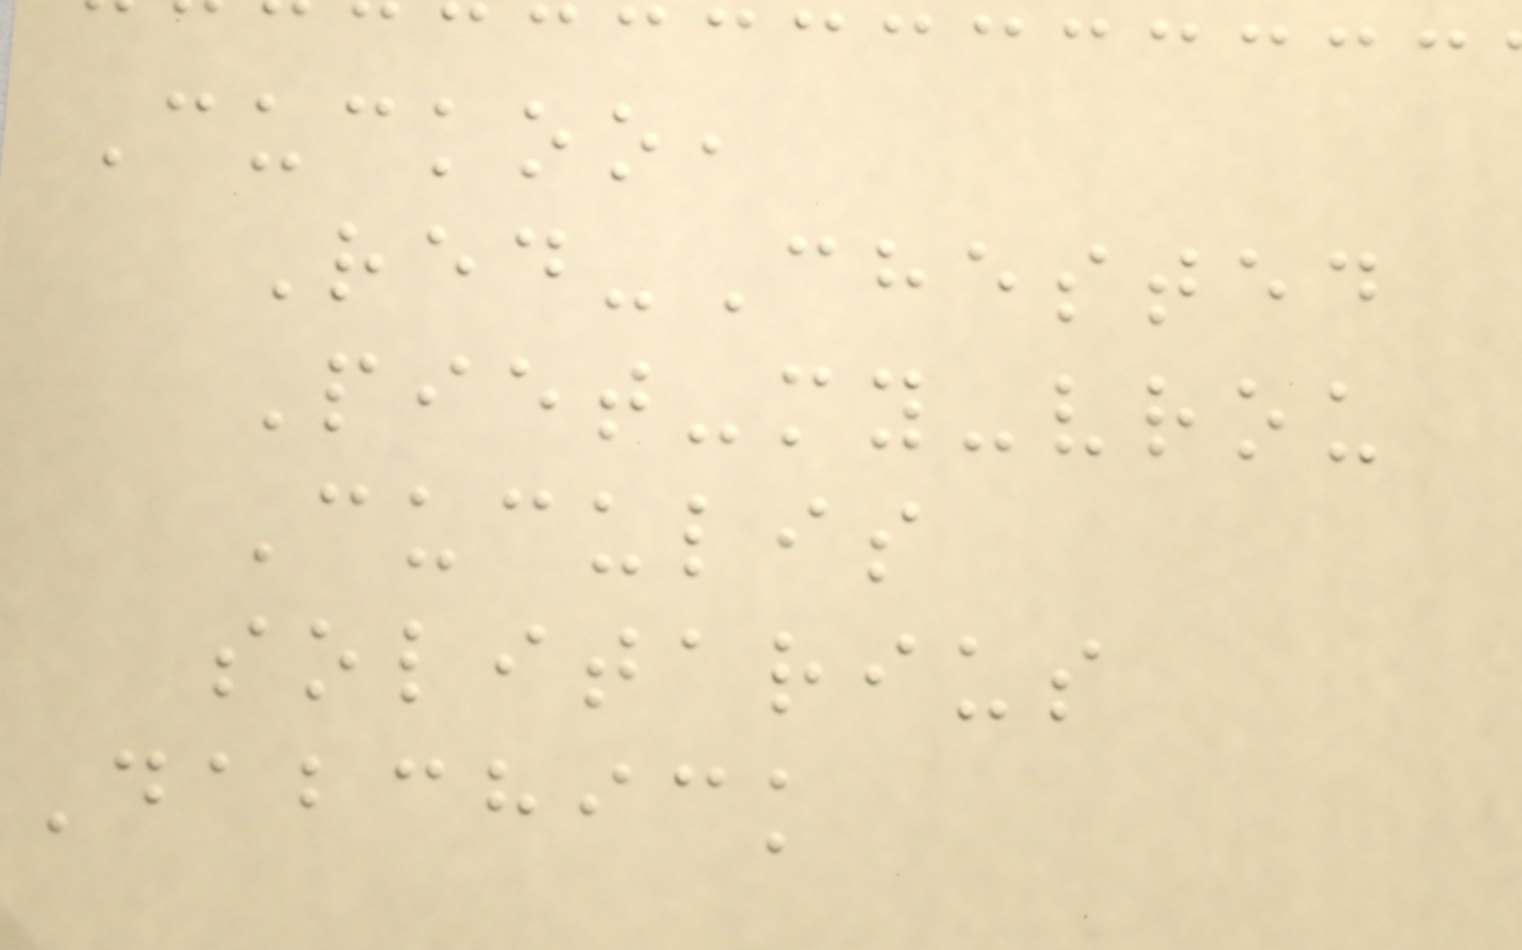Cuckoo,
Red-Chested
Piet-my-vrou
Cuculis
solitarius
Dabchick
